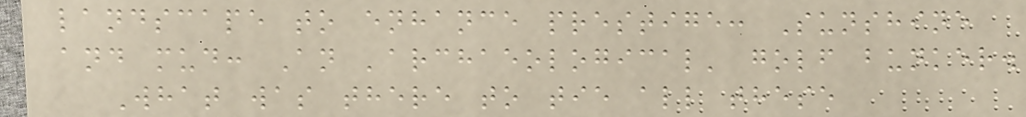landscape to enhance prestige: Sunshine
and mud: An 'archaeological' golf bunker.
What was there to tie all these
